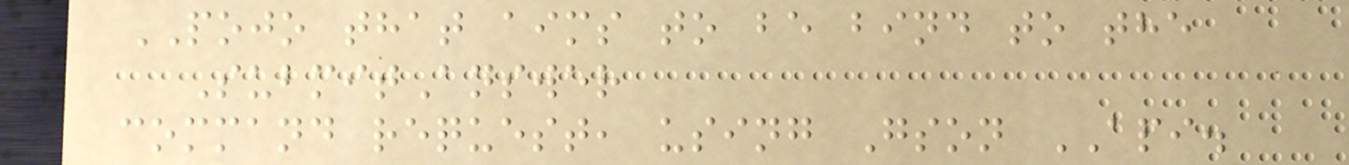POJO that aims to be bind to the
SubmitAnswer
command request, using Gson API.
